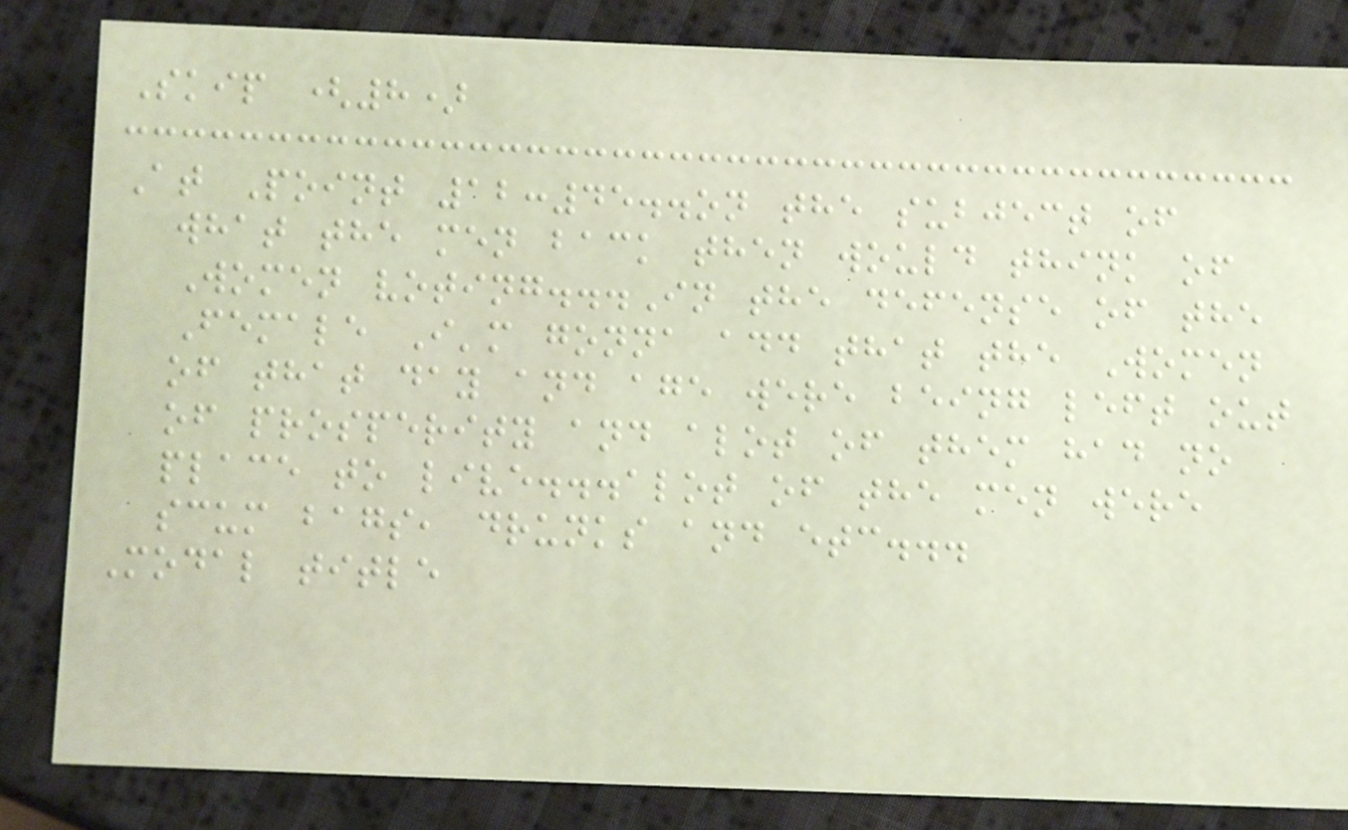Skip (8)
At Point 12:45..on the subject of
what the men back then would think of
Women voting...In the defense of the
Female I'm gonna add that the Women
of that day and age were being left out
of prosperity and alot of them had no
place to live...alot of the men were
scum bags, drunks and etc...
Modal title
